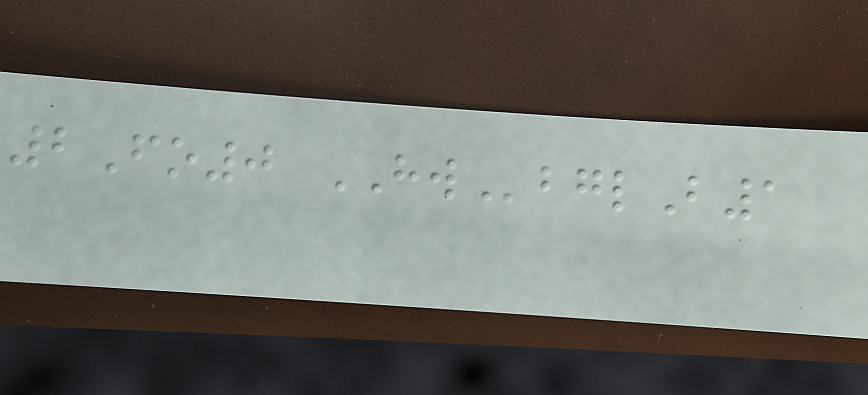2Fo0 HWbglB1
